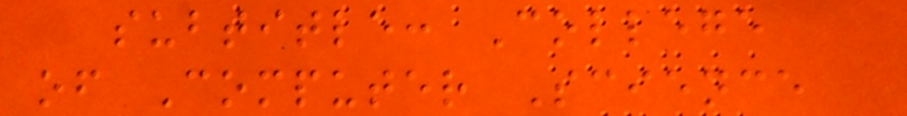subtitle: College
of Computer Science
